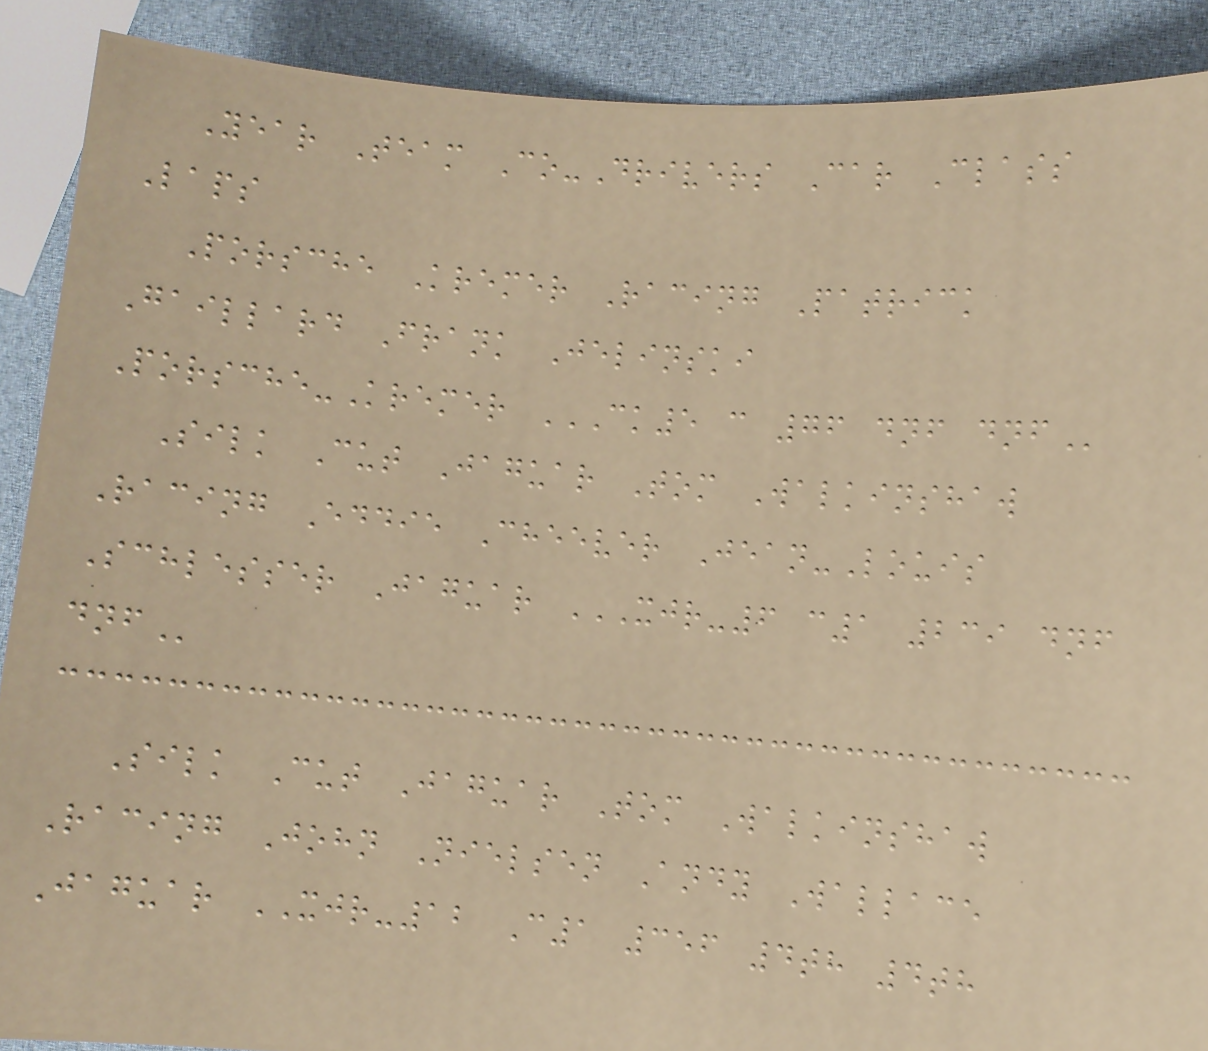Year Team Co-Drivers Car Class
Laps
Porsche Kremer Racing Patrick
Gaillard Frank Jelinski
Porsche-Kremer CK5 C 76 DNF DNF
Silk Cut Jaguar Tom Walkinshaw
Racing Eddie Cheever Jean-Louis
Schlesser Jaguar XJR-6 C1 239 DNF
DNF
Silk Cut Jaguar Tom Walkinshaw
Racing John Nielsen Andy Wallace
Jaguar XJR-12 C1 356 4th 4th
